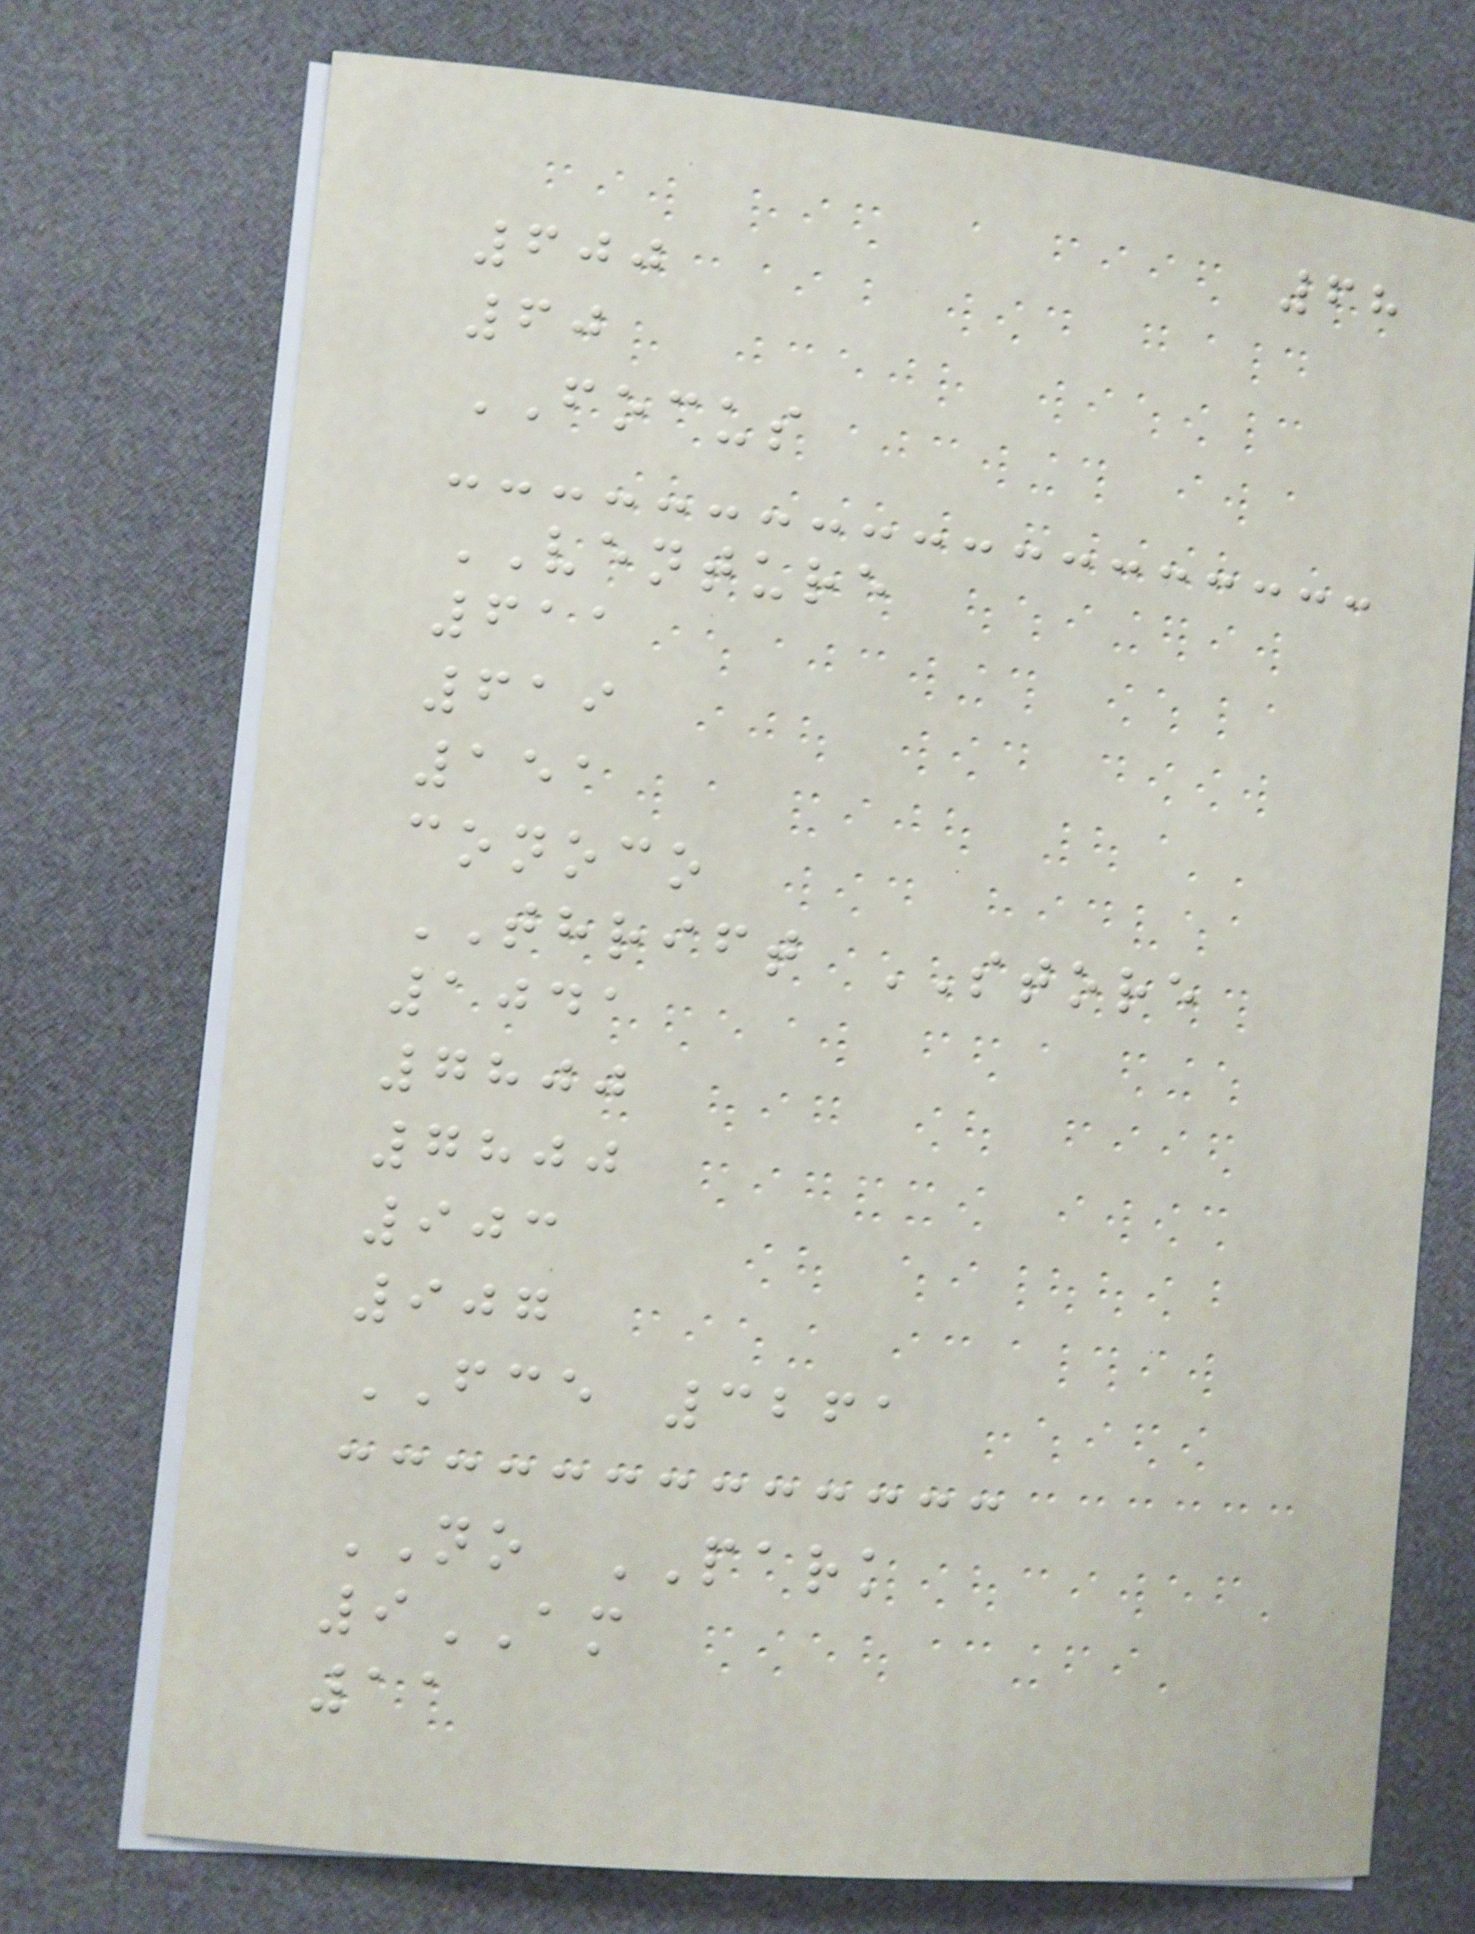68
600
60
FOCUS
VENTURE
611
619
151
conoco
THRIFT STORE
1041
7800
7800
903
907
FCE 3261
NO PARK
9AM
11
